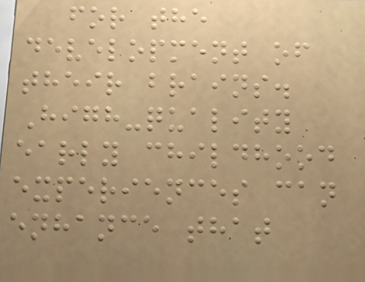for the
development of
their brains.
High-quality
early childhood
experiences can
enhance that
